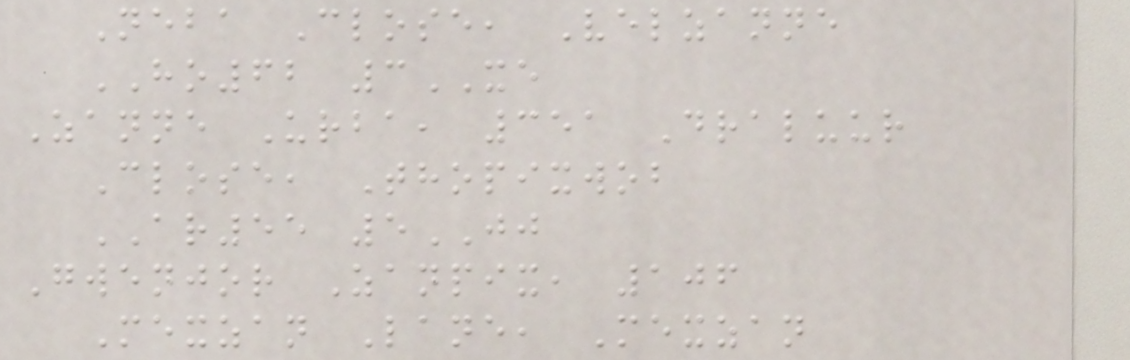Neba Close, Velzanne
HO62 3XE
Zanne Urba, 351 Draluur
Close, Thopixwob
AR55 5JJ
Gwenjor Zanpix, 106
Mexzan Lane, Mexzan
